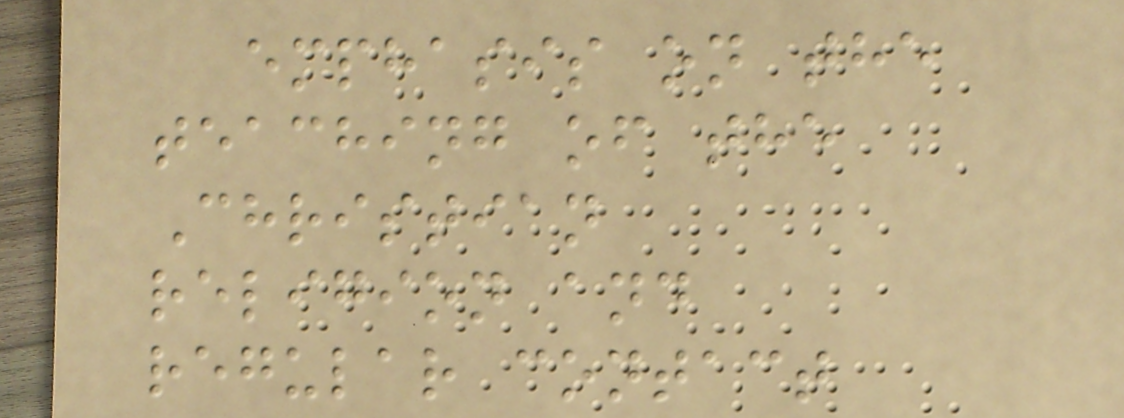emphasis on the
teaching of the
Christian
religion and
regular contact
